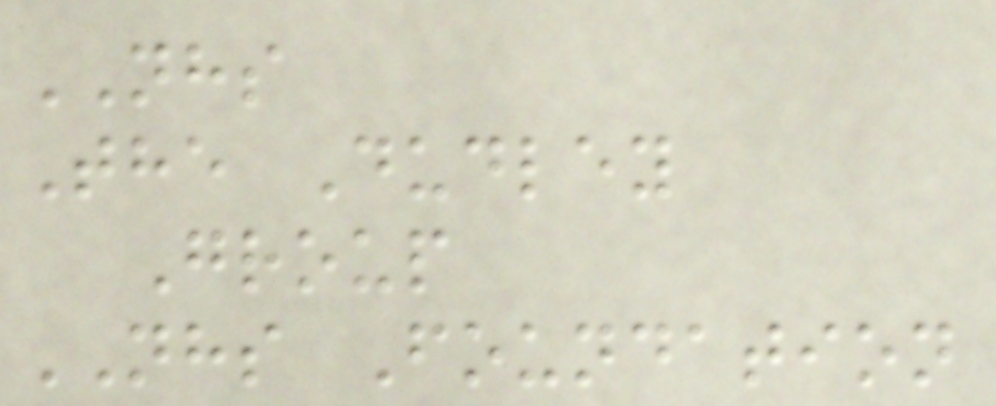NHS
The Dudley
Group
NHS Foundation
